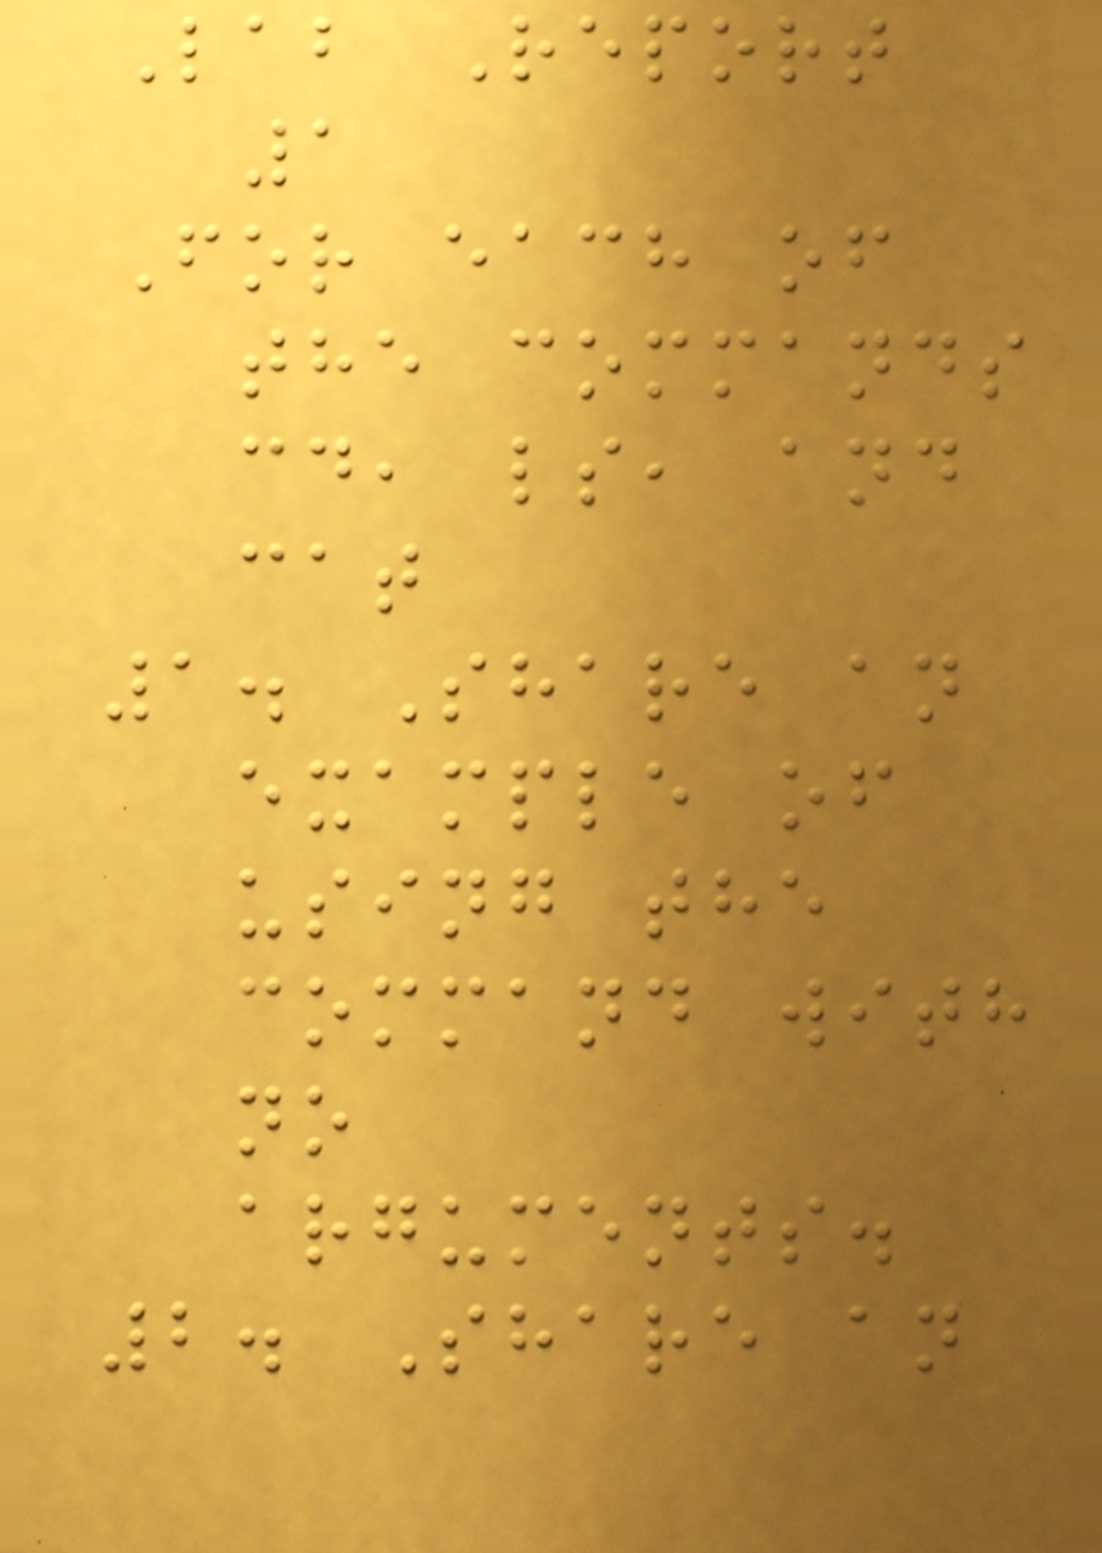Lab Report
1
For each of
the commands
cd, ls, and
cat
1. Share an
example of
using the
command with
no
arguments.
2. Share an
